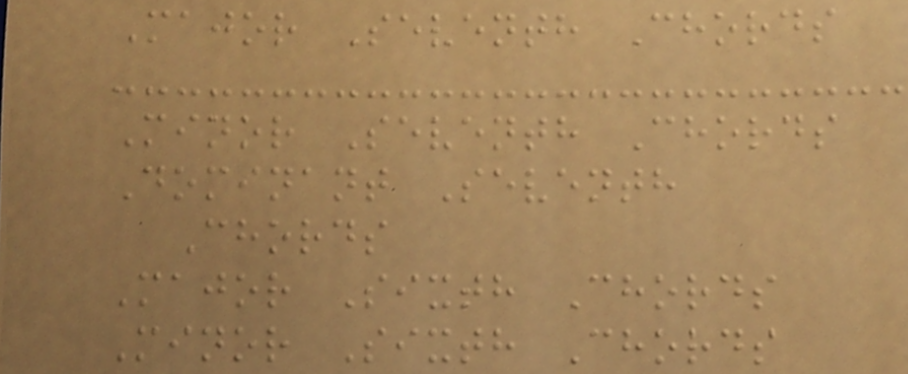Major Seventh Chords
Minor Seventh Chords
Dominant Seventh
Chords
Major Sixth Chords
Minor Sixth Chords
